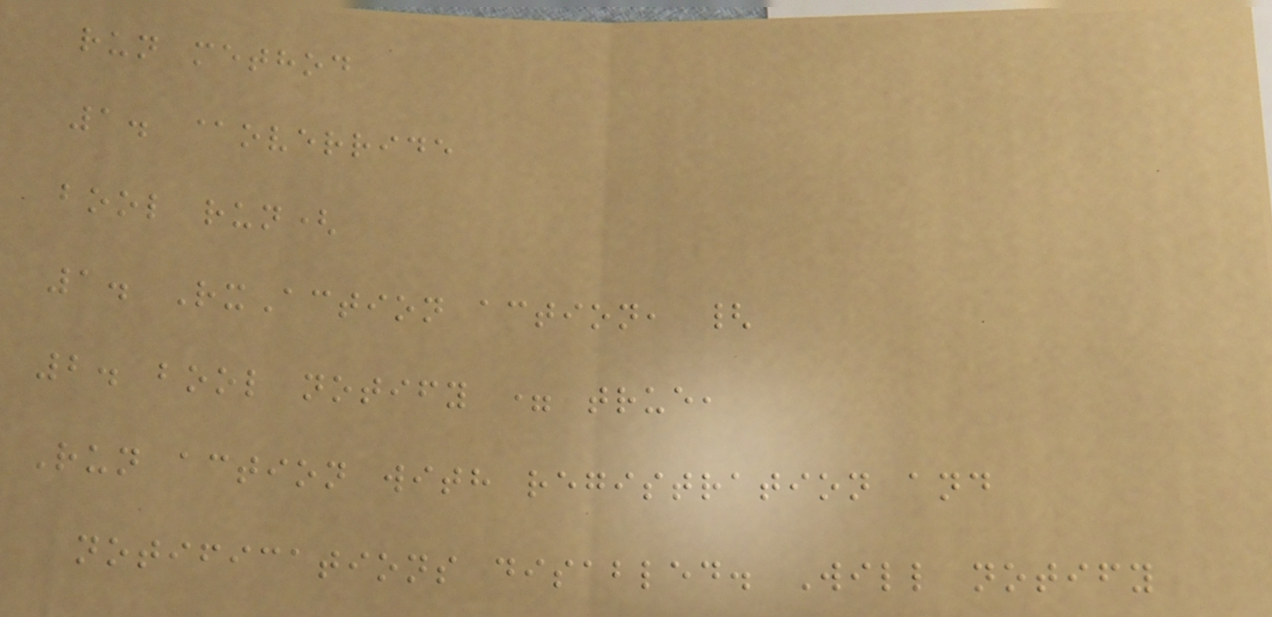run method
1. @override
bool run(
1. RxAction action, {
2. bool notify = true,
Run action with registration and
notifications disabled. Will notify
